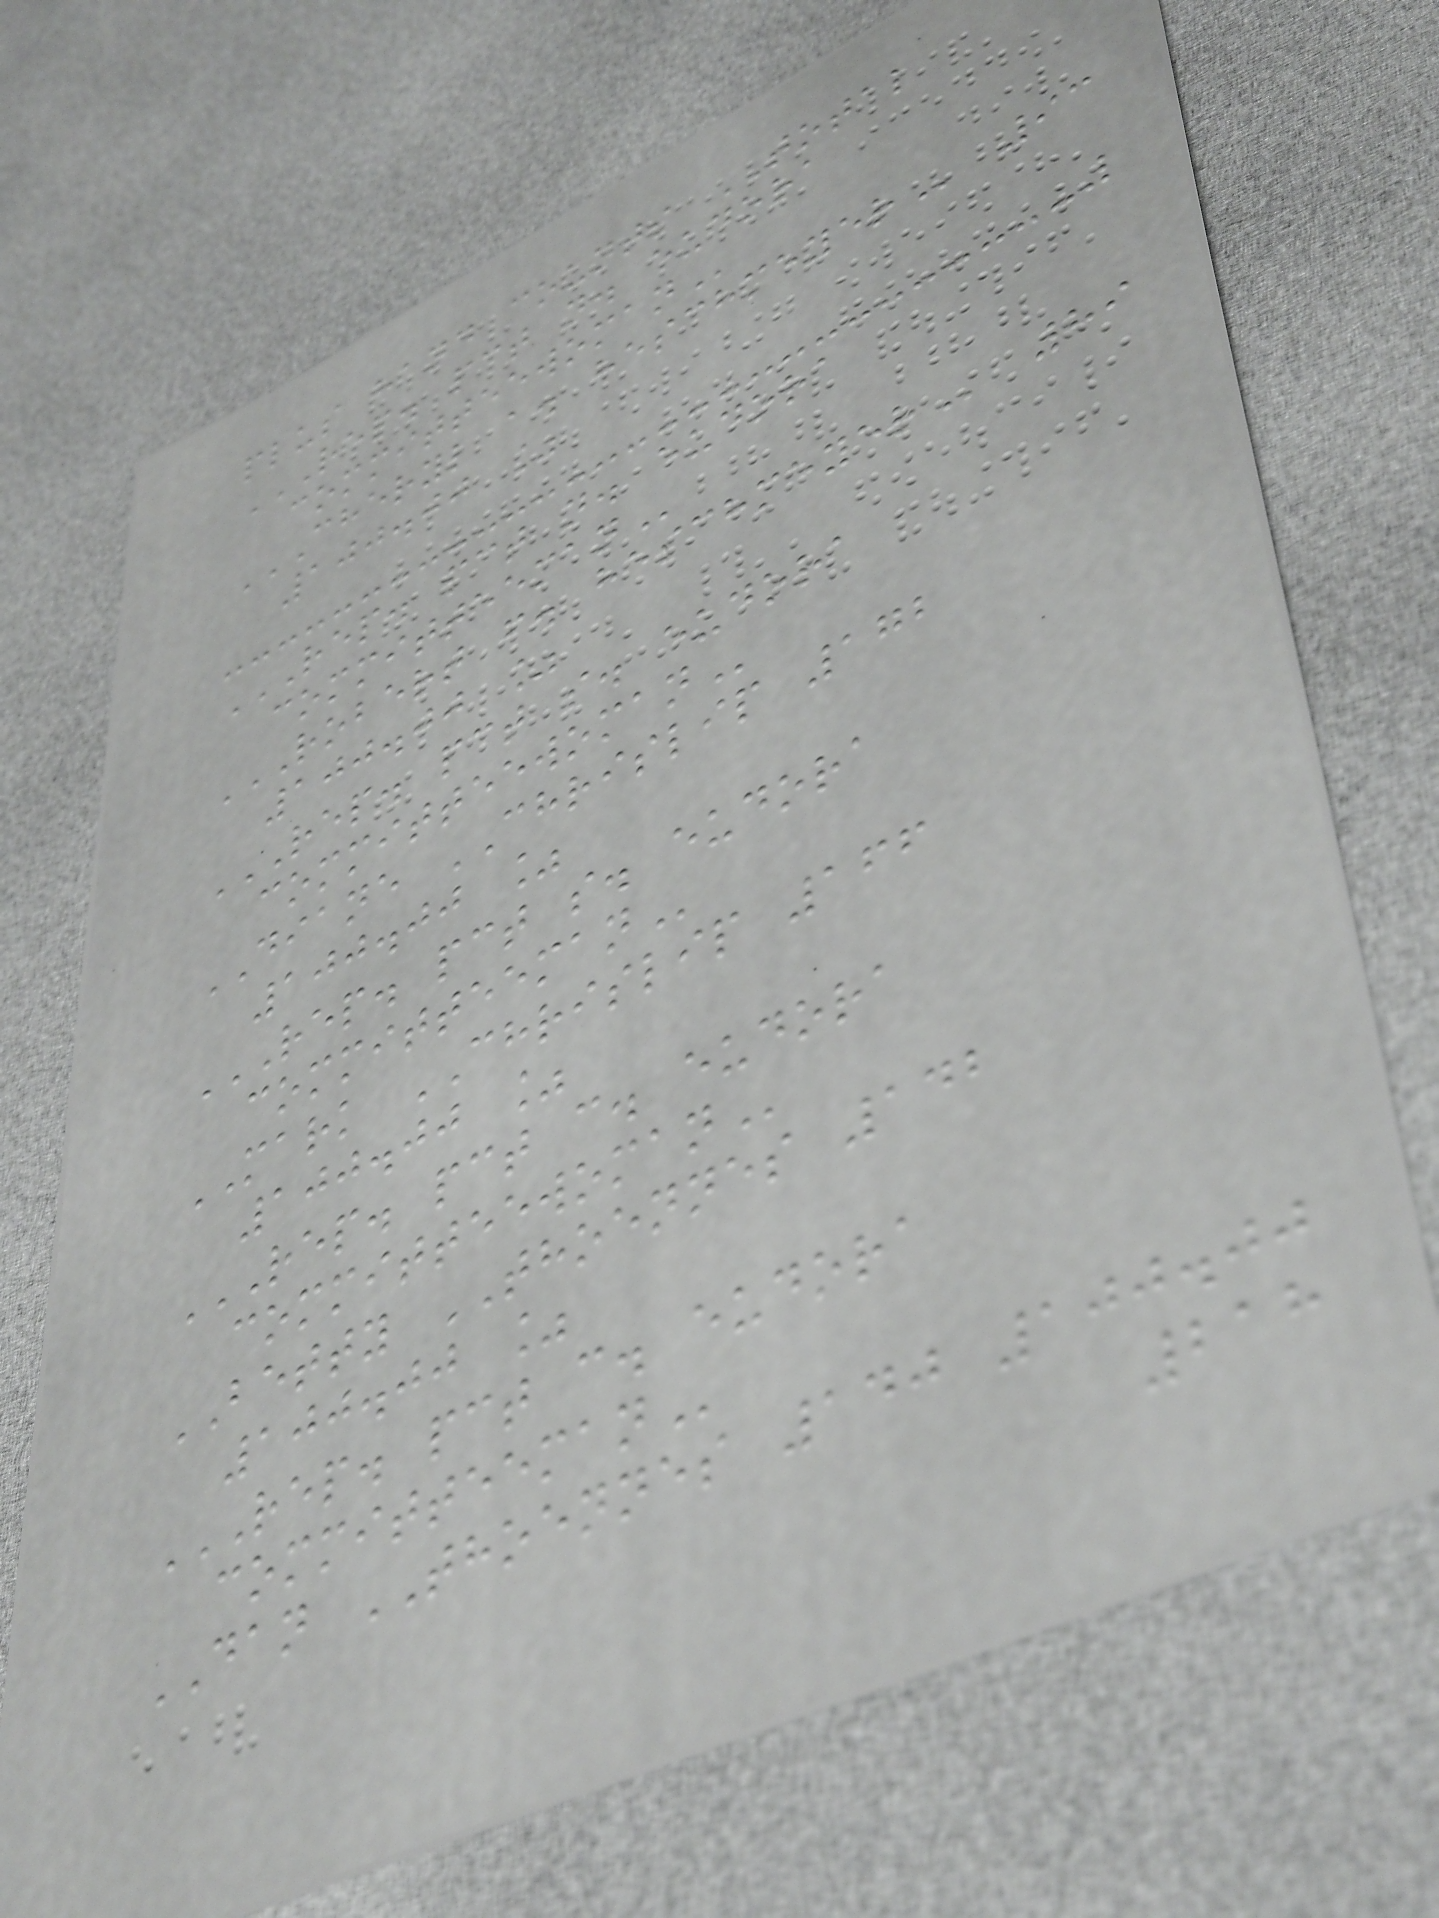plus hand counts TOTAL
REP. PCT N. EUDORA
COMMITTEEWOMAN
CHERYL A. HESCHMEYER 93
100.00 %
REP. PCT N. EUDORA
COMMITTEEMAN
ROBERT F. HESCHMEYER 89
100.00 %
REP. PCT S. EUDORA
COMMITTEEWOMAN
DIANE CHRISLIP 172
100.00 %
REP. PCT S. EUDORA
COMMITTEEMAN
MARK CHRISLIP 166
100.00 %
REP. PCT C. EUDORA
COMMITTEEWOMAN
BETTY THOENNES 142
100.00 %
REP. PCT C. EUDORA
COMMITTEEMAN
DAN THOENNES 140 100.00
218
